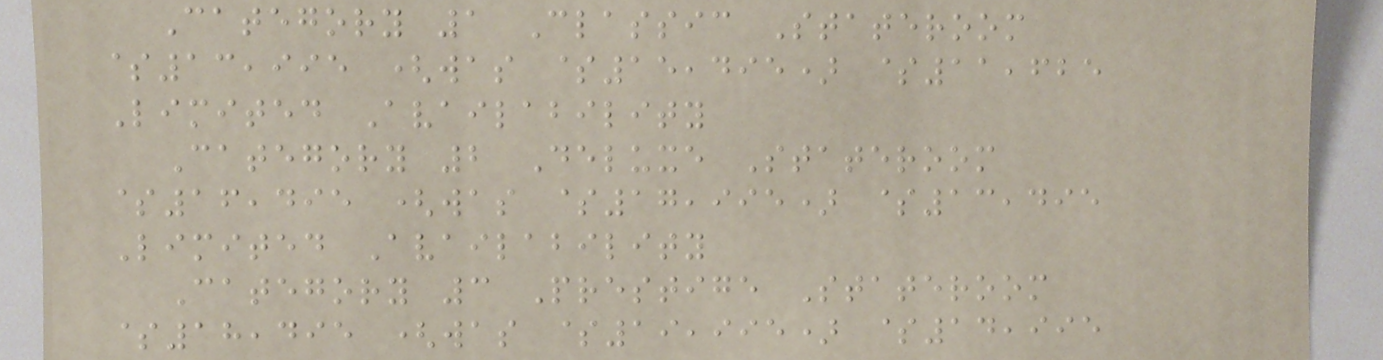Category 1 Classic Stateroom
$13,995 (was $15,495) $11,625
Limited Availability
Category 2 Deluxe Stateroom
$16,495 (was $17,995) $13,495
Limited Availability
Category 3 Prestige Stateroom
$18,495 (was $19,995) $14,995
